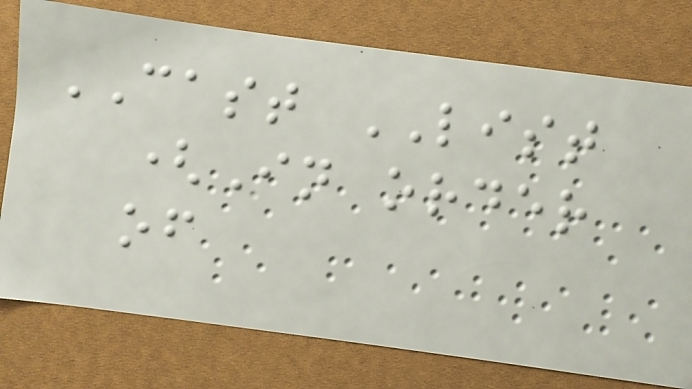CAST LIST
(In order
of
